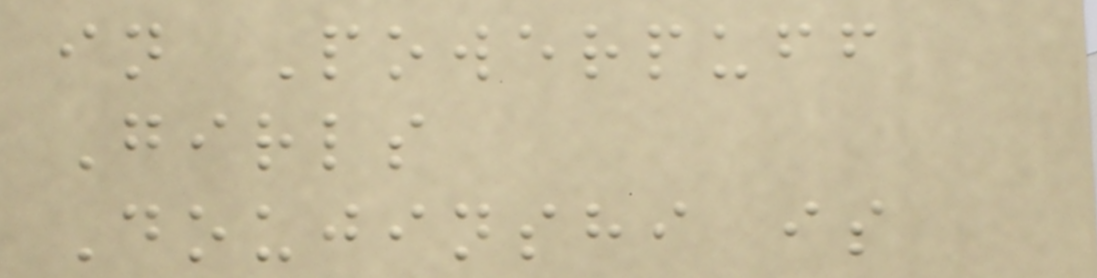in Powerpuff
Girls
Doujinshi is
